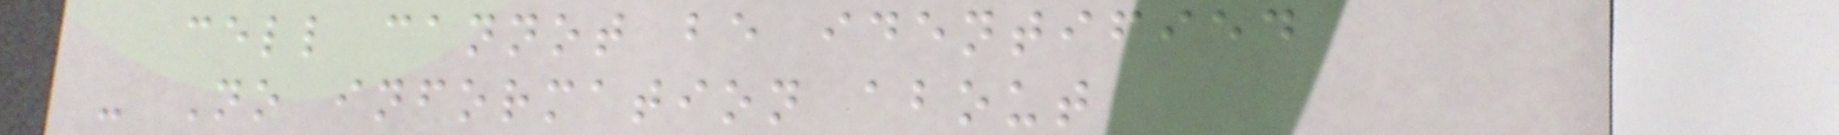cell cannot be identified
- No information about
